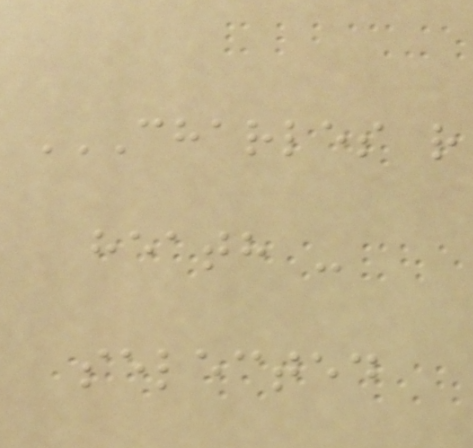CHARLES R
HEATH -
SELECTED
